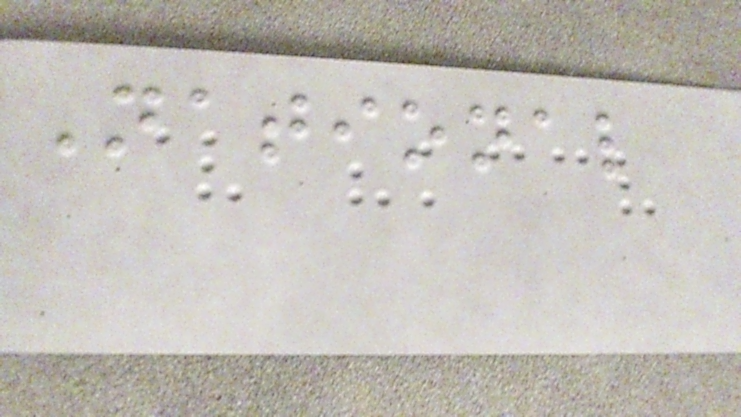National
